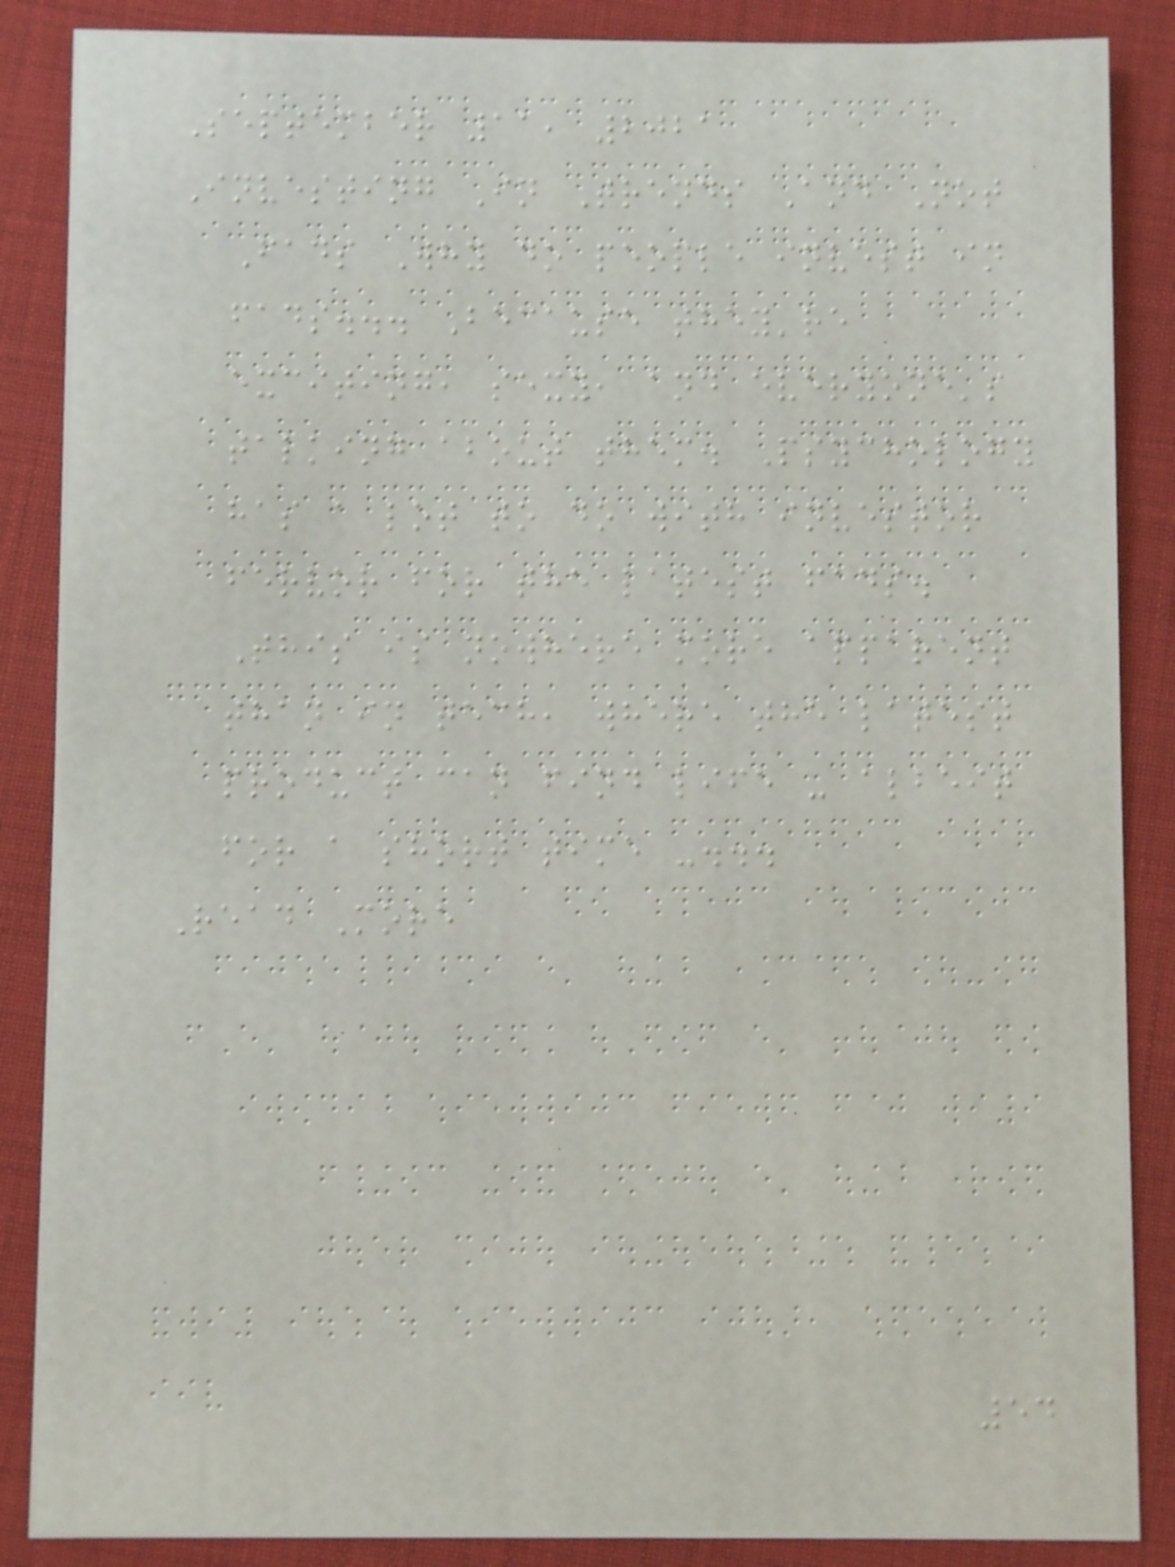September 11, 2021
Investing In Trends And Not
Fads Why do people invest in
fads... Because they're
exciting, sexy, and everyone's
talking about them. Psychology
has a lot to do with investor
fervor for the latest fads.
This is nowhere more apparent
than in tech, where the latest
product can find life - albeit
for a short time -...
Read More
54
